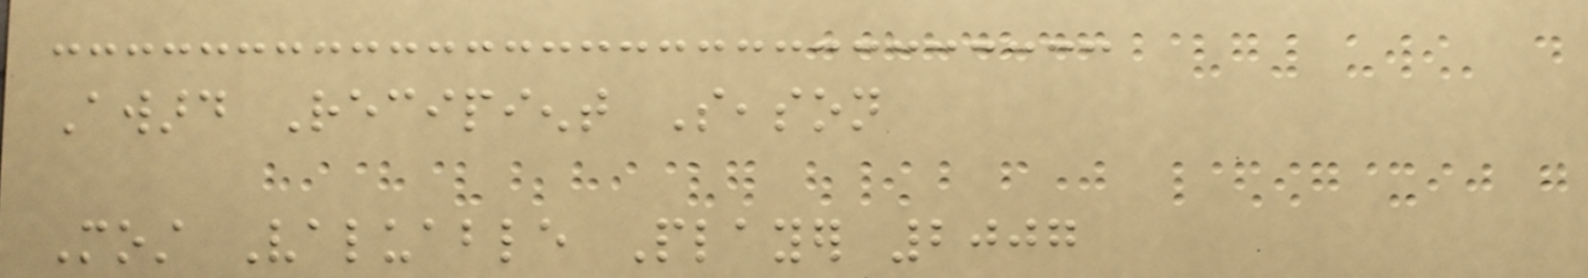Award Recipient Season
Most Valuable Player 2007
